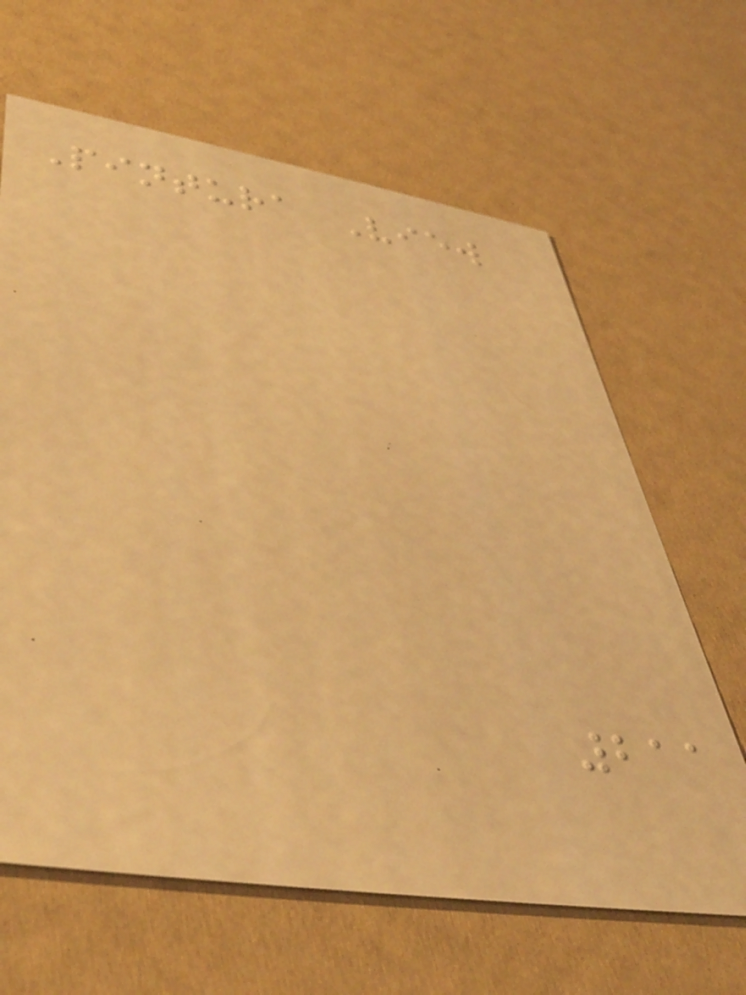Pintura View
211
